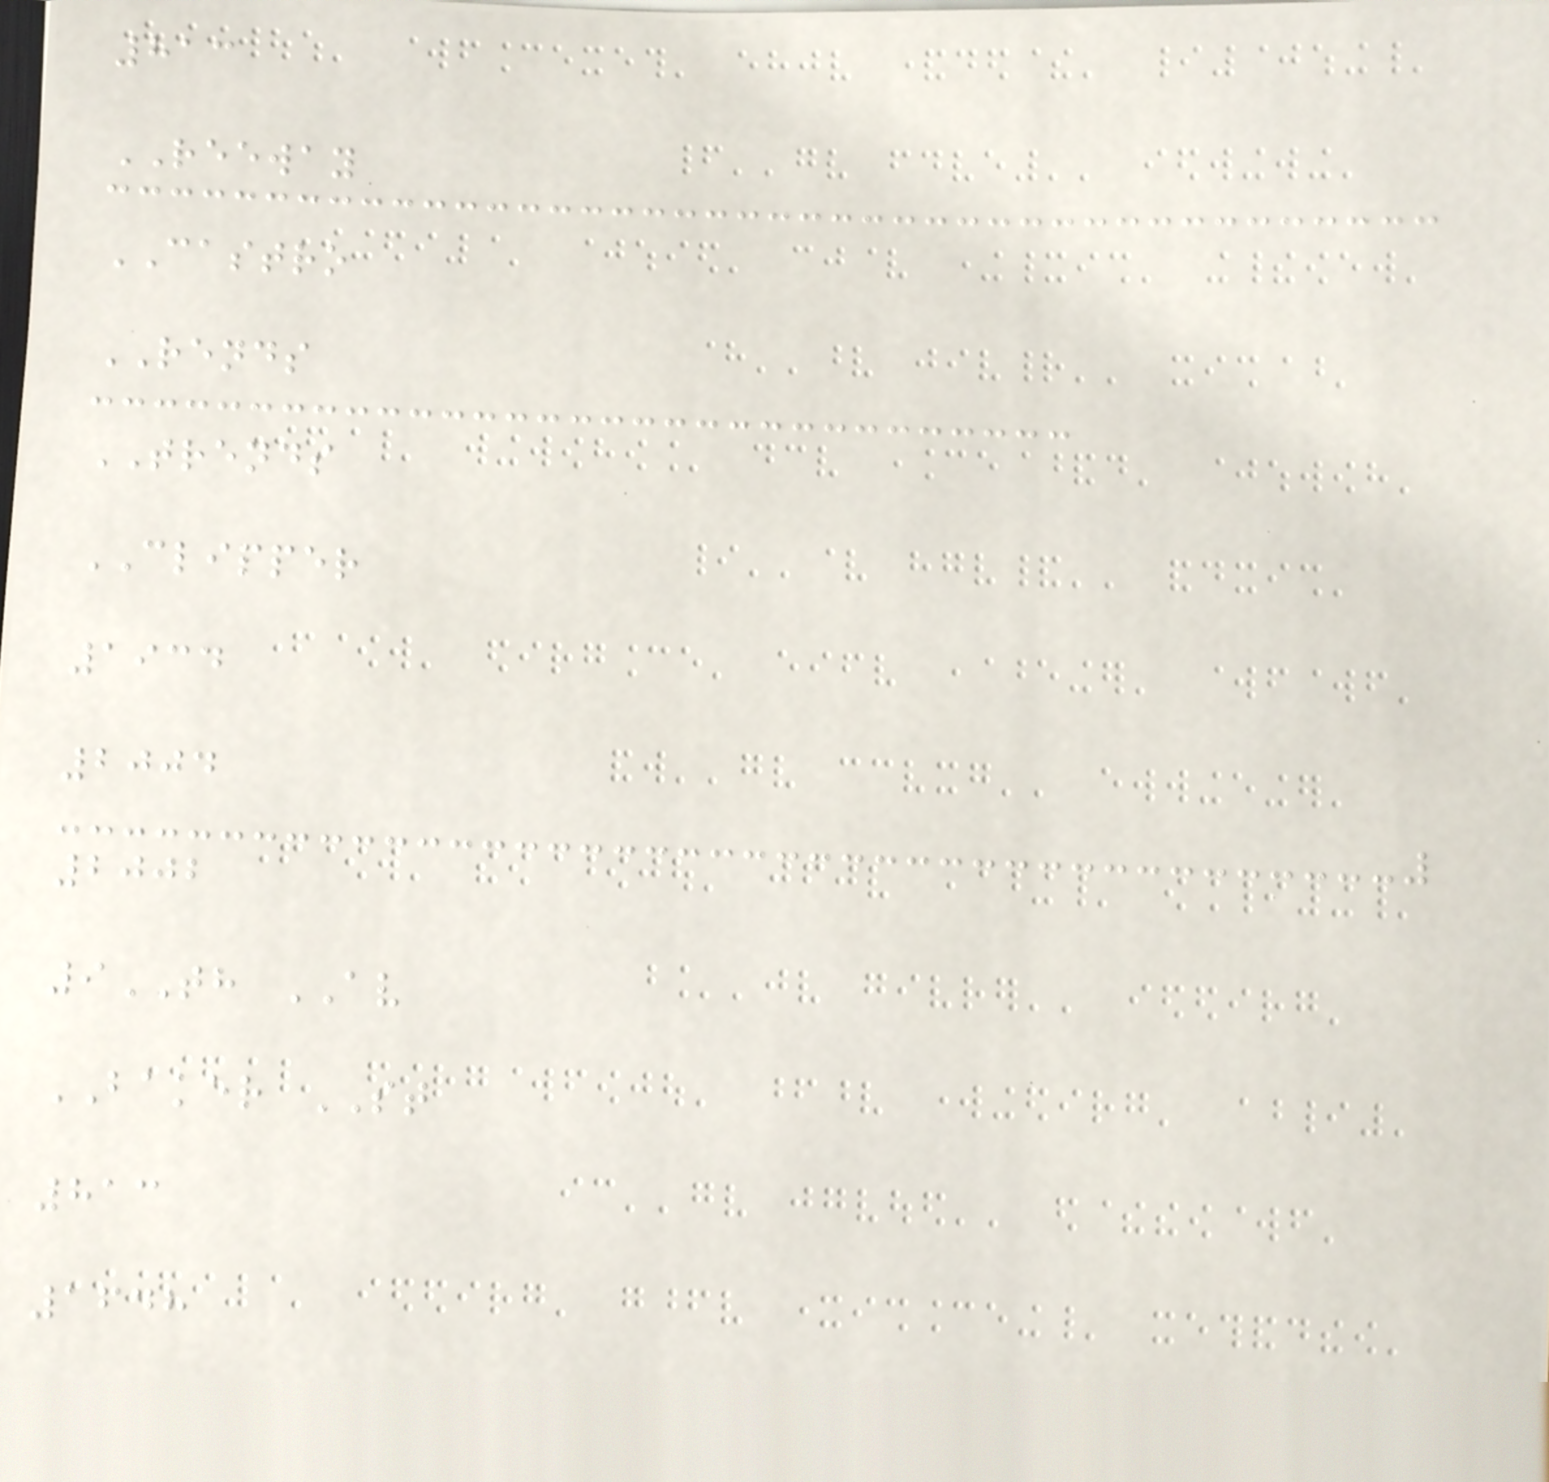813
REEWAY
CASTRO
RENDS
TRENDS
CLIPPER
1934
2004
2002
9TH AV
BAKER ST
813
1648
